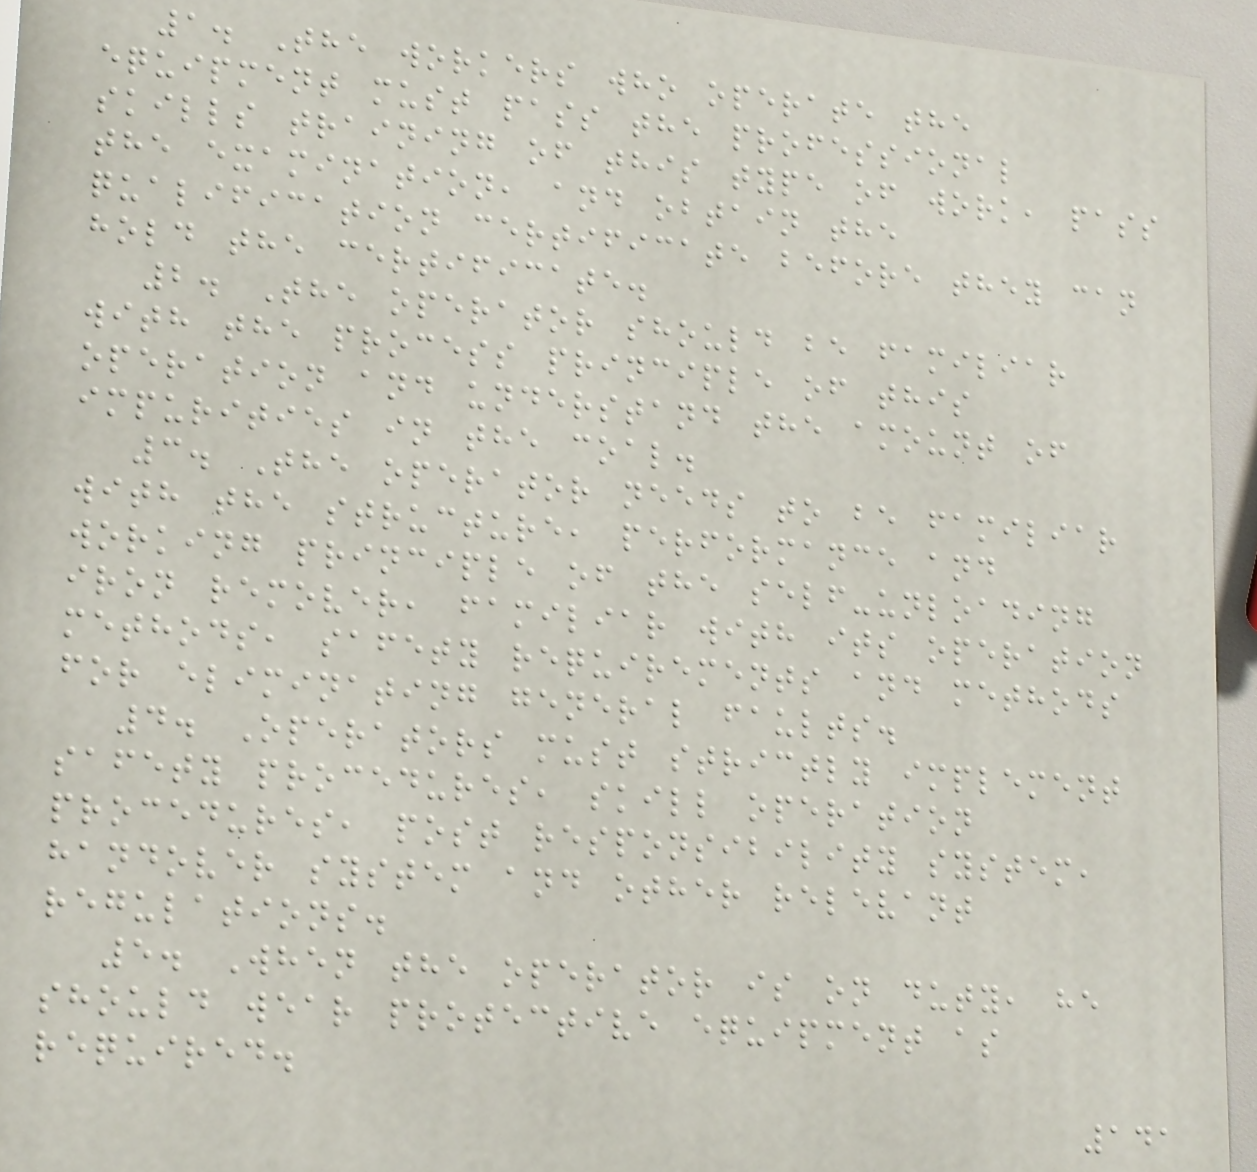1. The workers who operate the
equipment must pass the professional
skills training of this type of work, pass
the examination, and obtain the
qualification certificate before they can
hold the certificate.
2. The operator should be familiar
with the process principle of this
operation and understand the amount of
impurities in the coal.
3. The operator needs to be familiar
with the structure, performance and
working principle of the self-unloading
iron remover, familiar with its operation
methods, safety requirements and methods
for eliminating general faults.
4. Operators must strictly implement
safety procedures, skill operation
procedures, post responsibility system,
handover system and other relevant
regulations.
5. When the operator is on duty, he
should wear protective equipment as
required.
141
